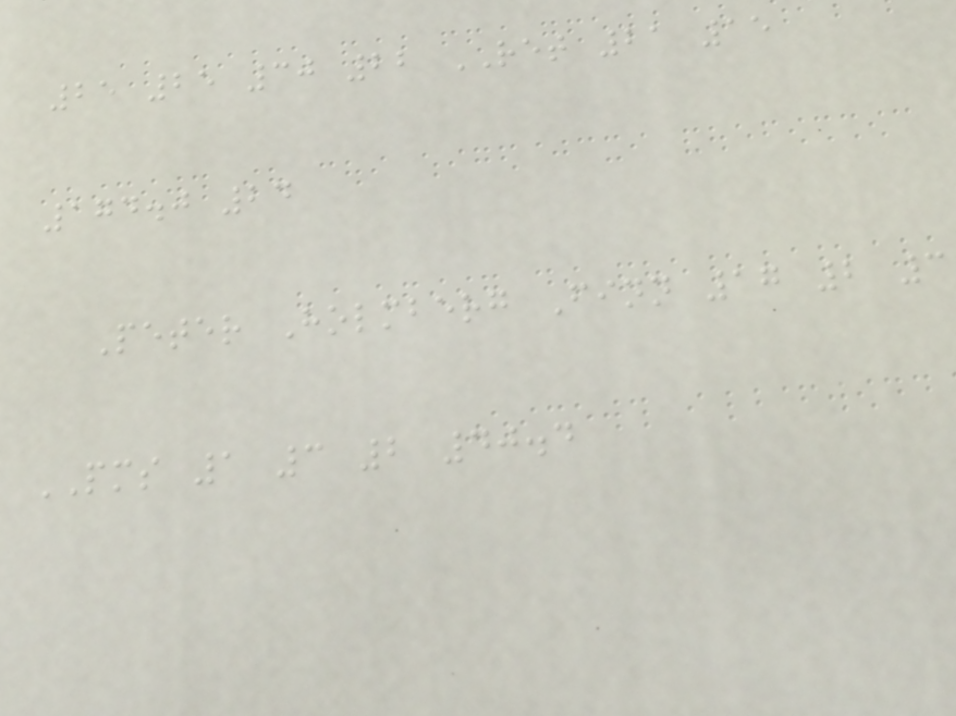25 25 30 22 RET 21 15
174.0 24
Peter Holmberg Finn 17 2 3
PMS 1 3 2 40.4
